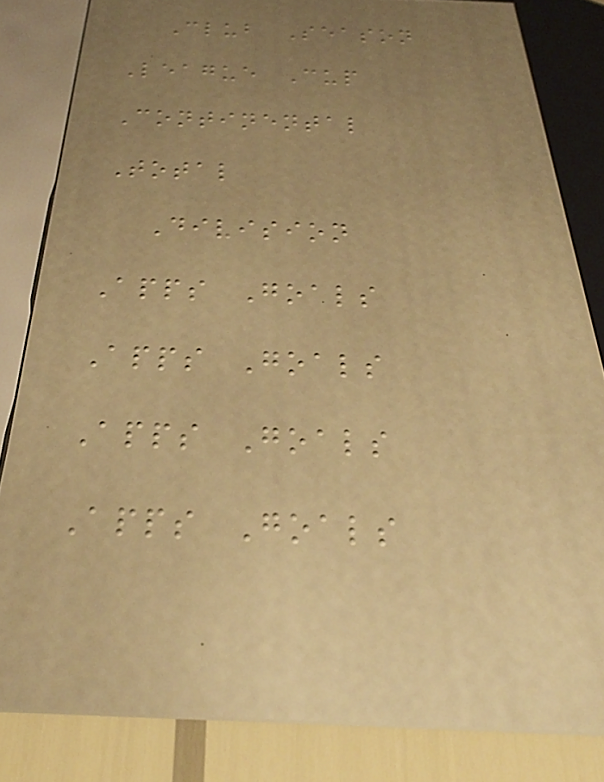Club Season
League Cup
Continental
Total
Division
Apps Goals
Apps Goals
Apps Goals
Apps Goals
